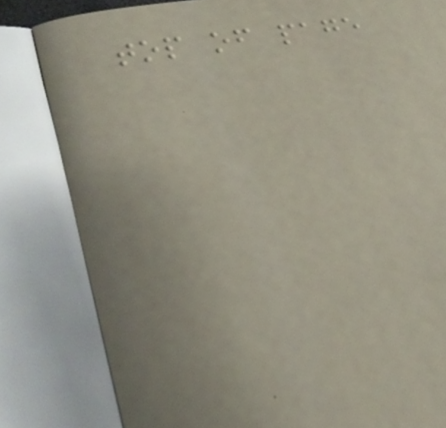top of page
